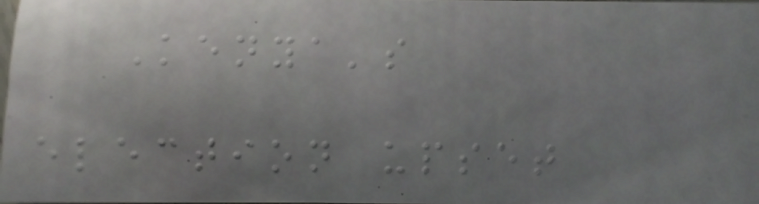Kenya's
election upset
